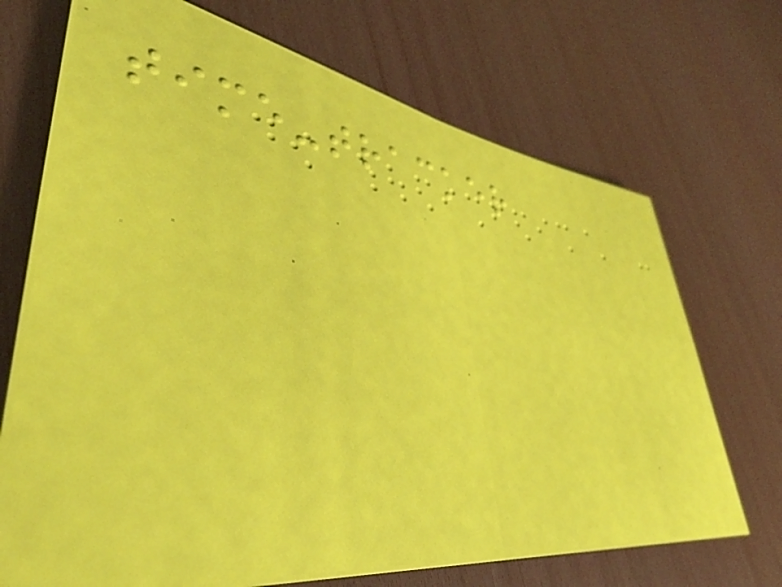time-tracker
